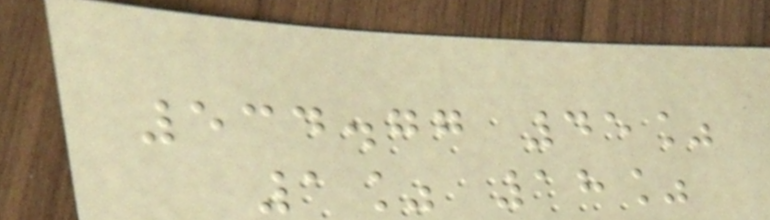534.77 45%
1% 18%
